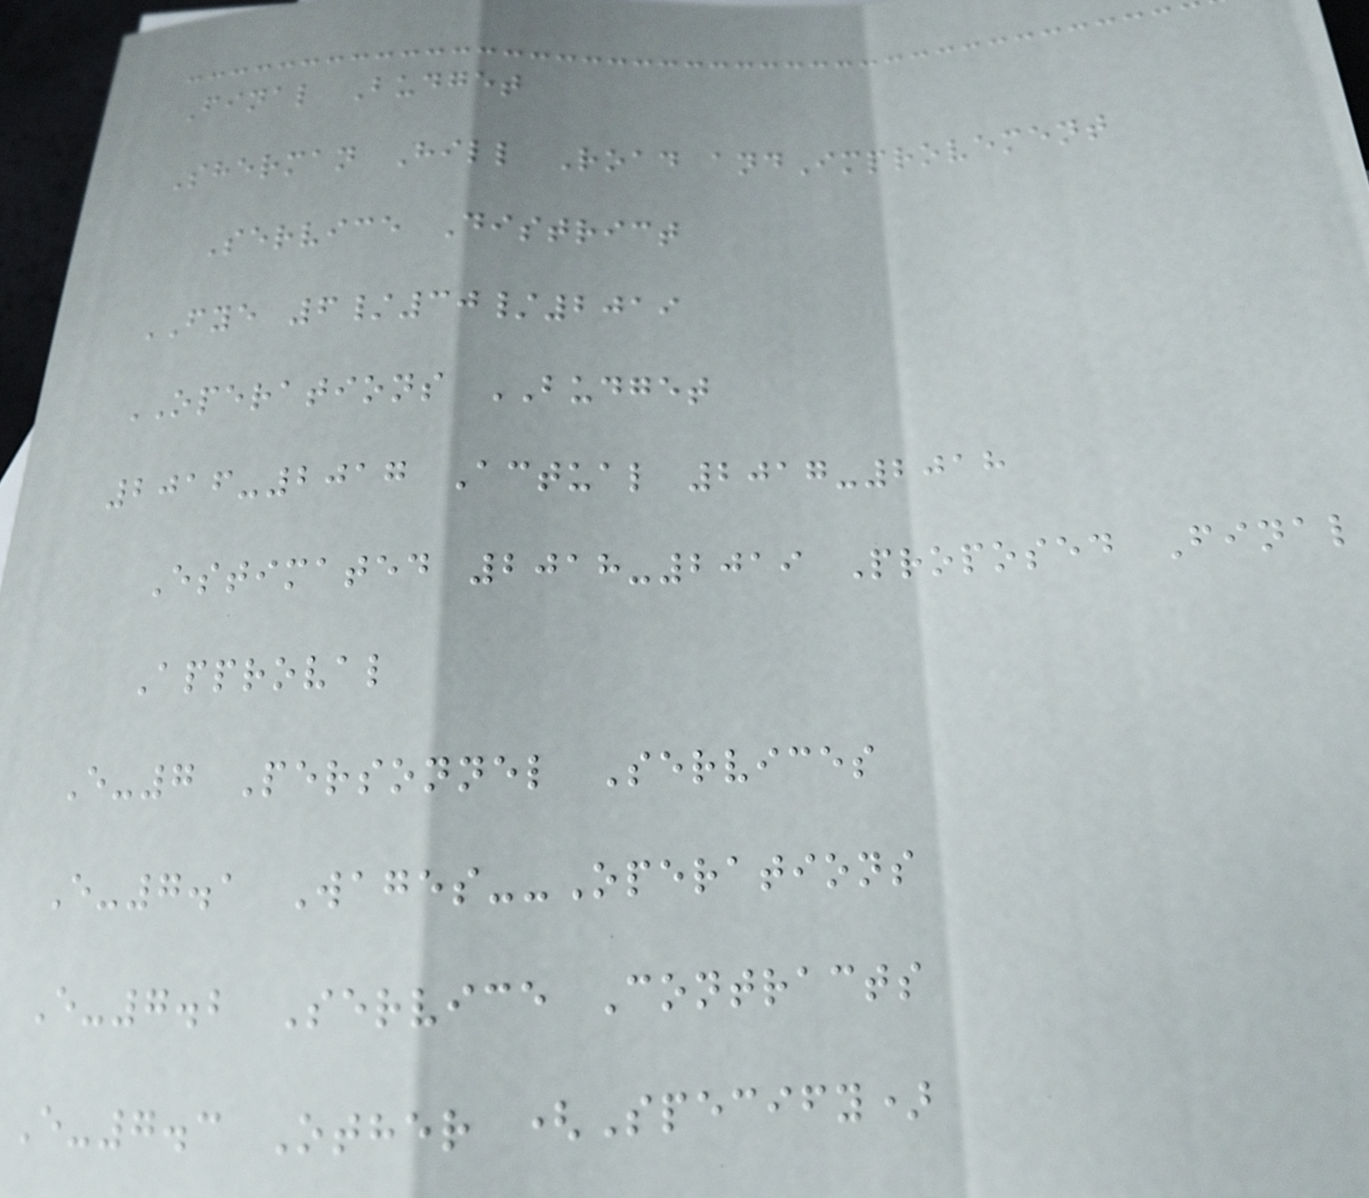Final Budget
Sherman Hill Road andImprovement
Service District
FYE 6/30/2019
OPERATIONS BUDGET
2016-2017 Actual 2017-2018
Estimated 2018-2019 Proposed Final
Approval
E-7 Personnel Services
E-7.1 Wages--Operations
E-7.2 Service Contracts
E-7.3 Other (Specify)
